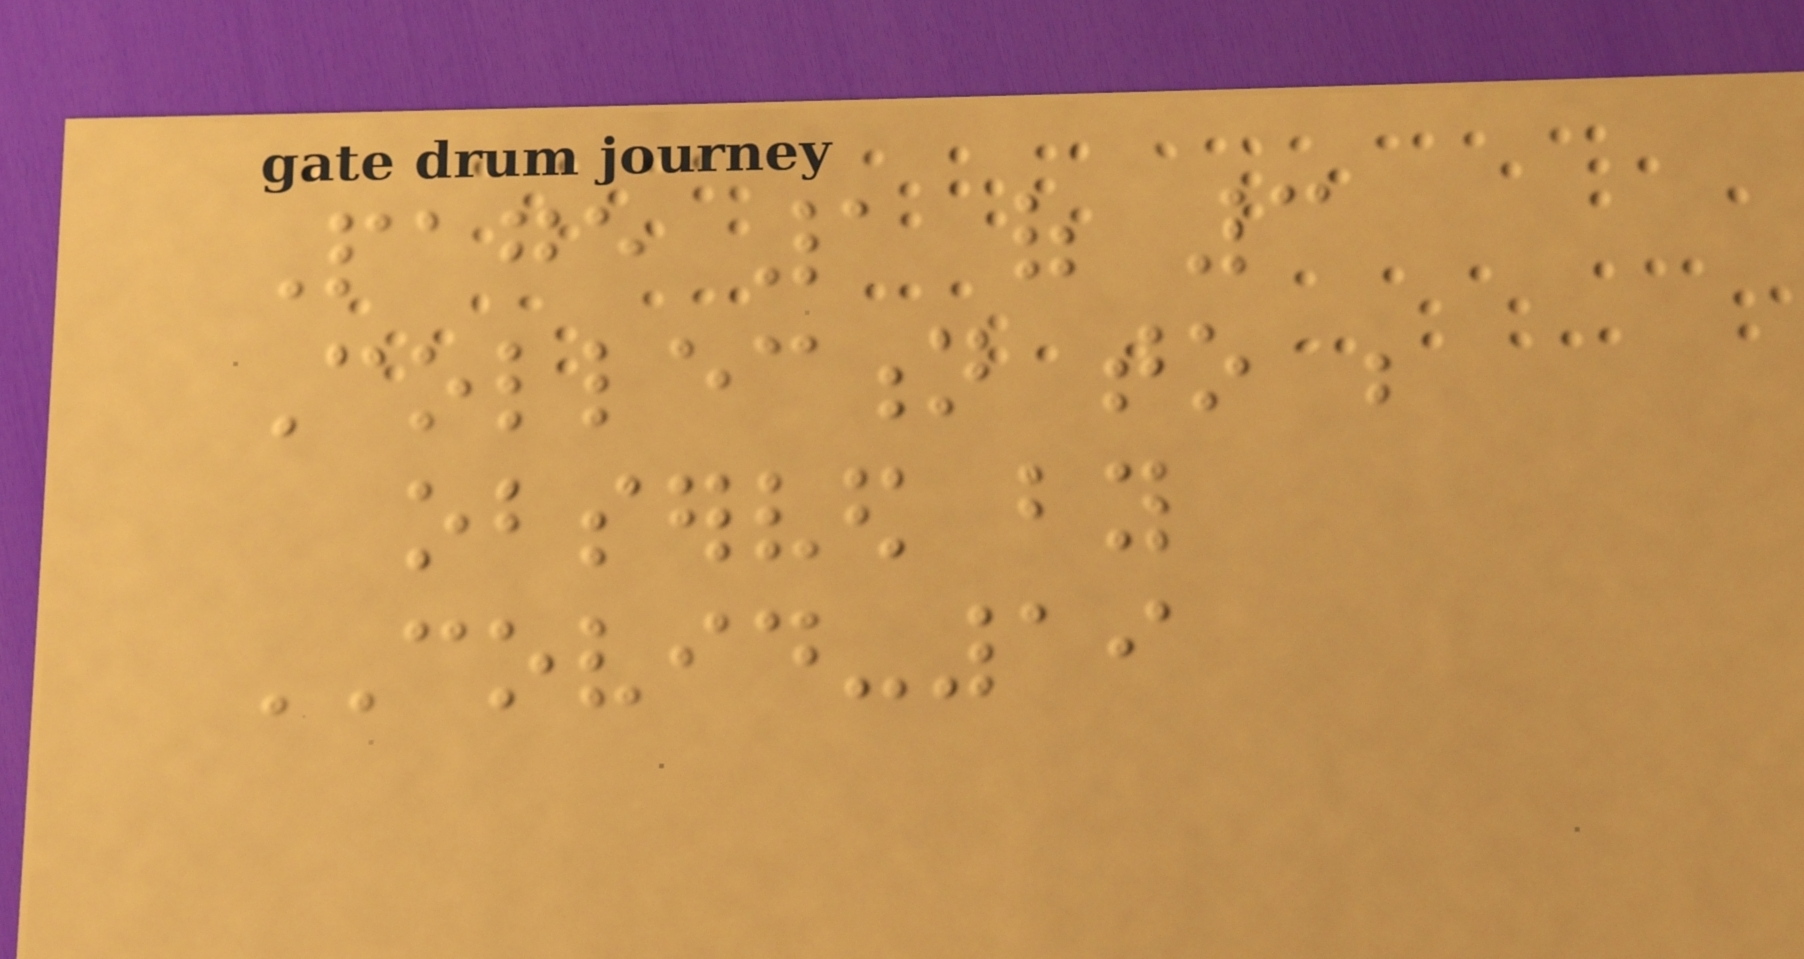Page 1 of 3
Collection to be
observed by
COVID-19
